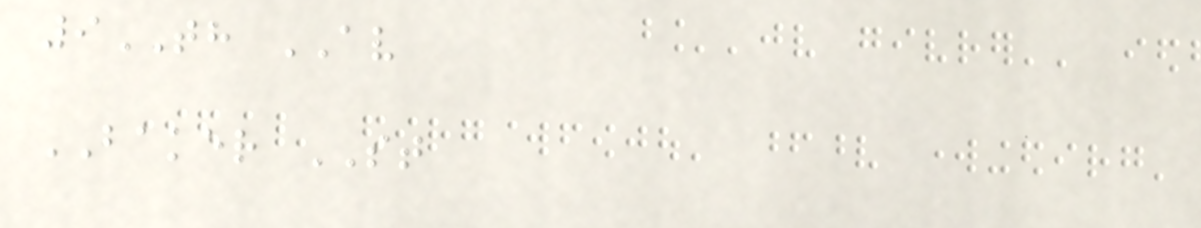9TH AV
BAKER ST
